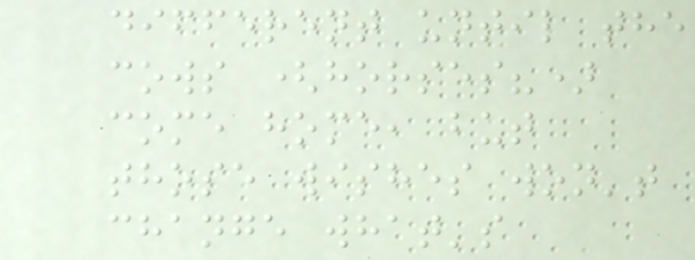different until the
cows (horses?)
come home, but
those wishes won't
change what's
